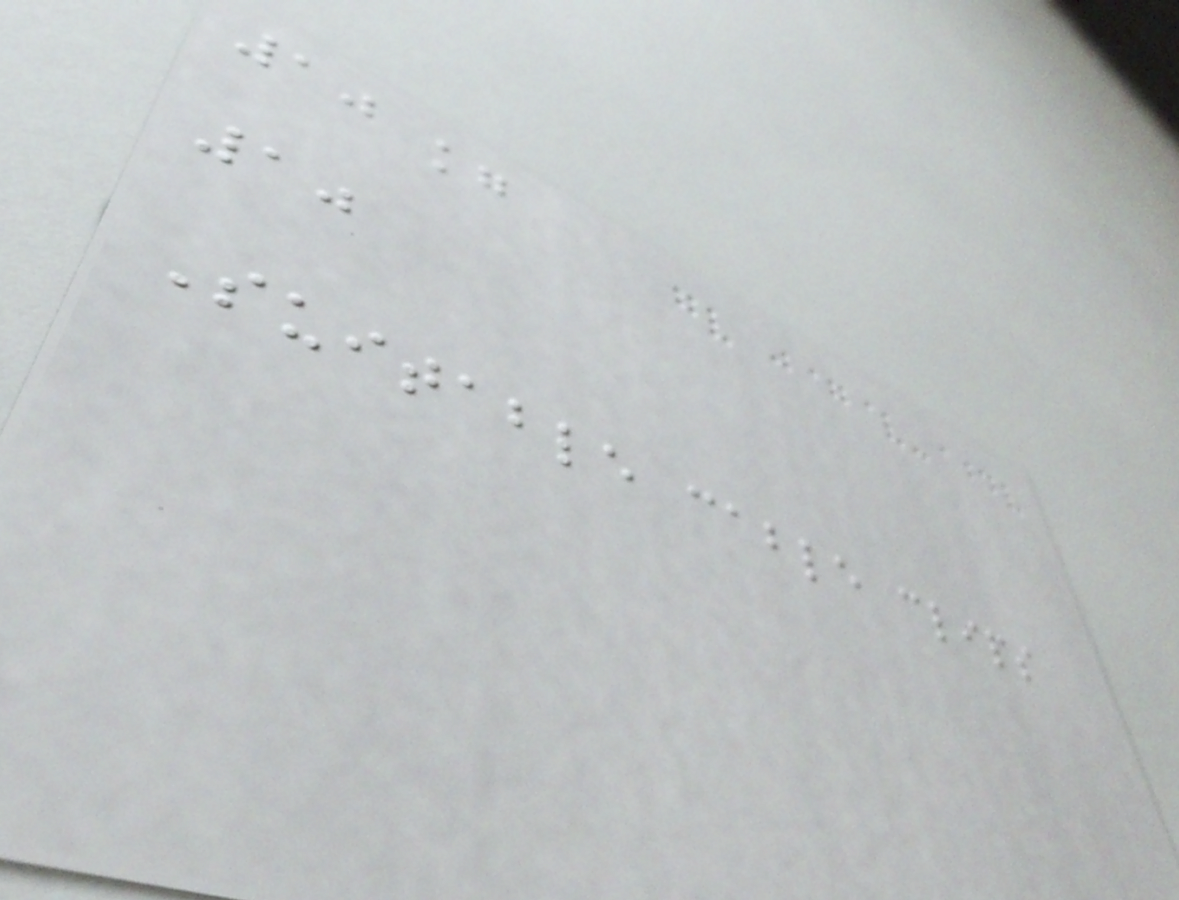10 kg
10
Suitable cable clips
